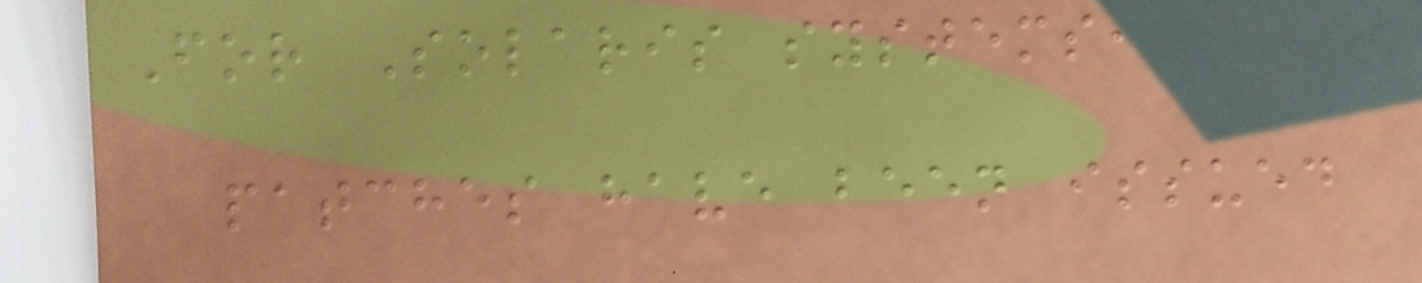For Solaris systems,
patches have been issued
